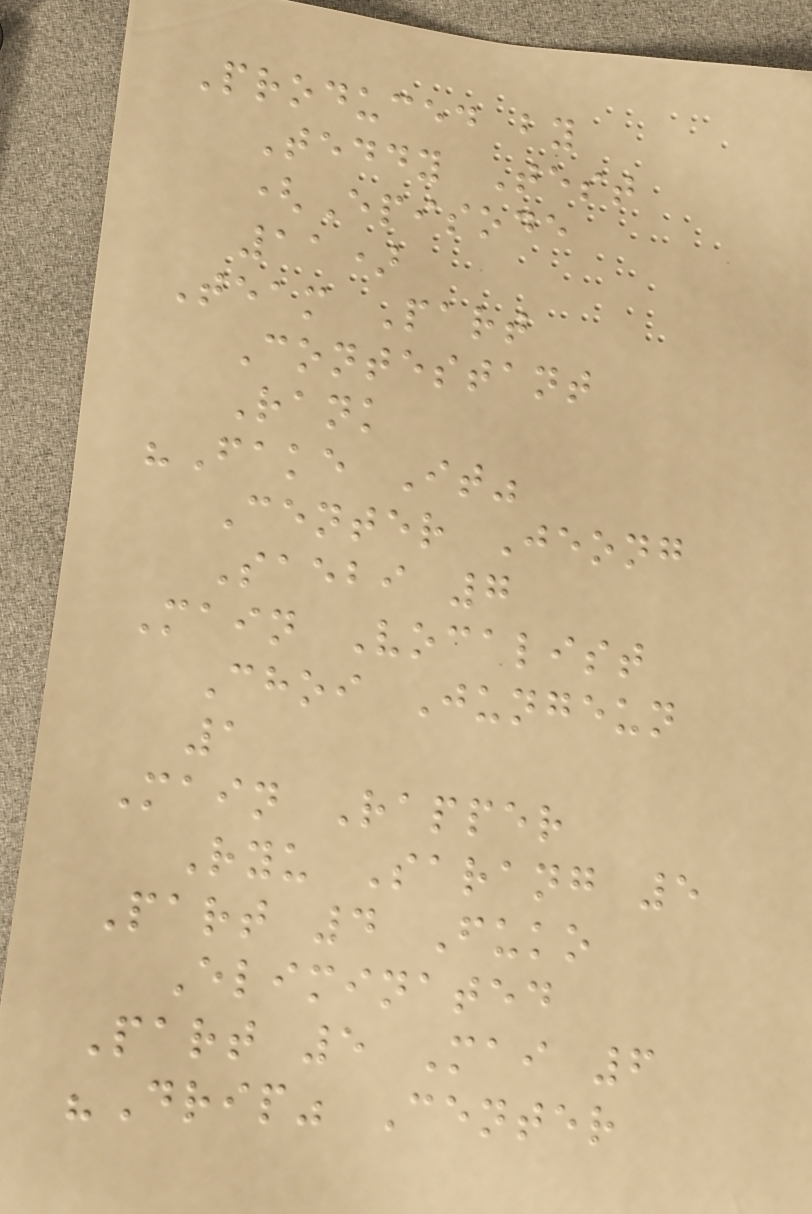Produced by
Teddy Test
(Episode
11)
Team Part
Contestant
Rank
"Fake It"
Center Jeong
Saebi 7
Main Vocalist
Choi Jungeun
1
Main Rapper
Ryu Sarang 5
Part 4 Fuko
Eliminated
Part 5 Mai 6
"Drip" Center
